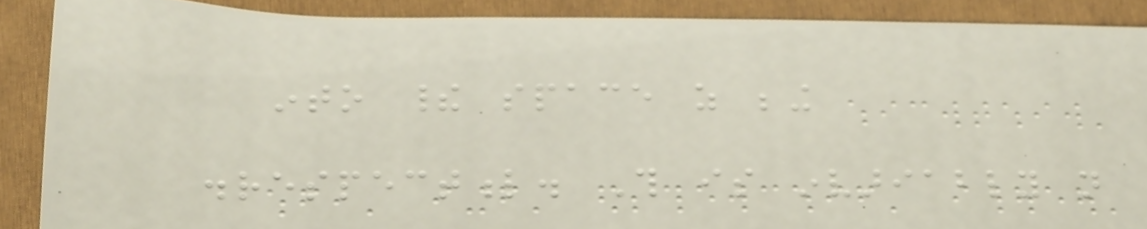into their space as being
disrespectful. This is invariably not
